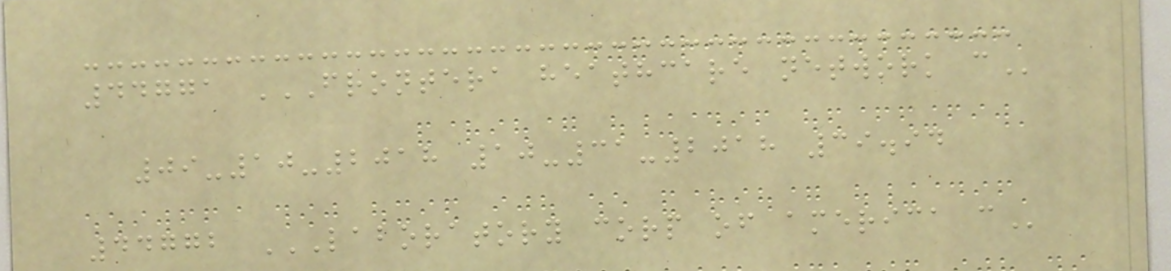44771 FRONTERA HEATHCARE NETWORK C
09-10-2018 10-31-2018 39.94
44772 LABORATORY CORP OF AMERICA C
